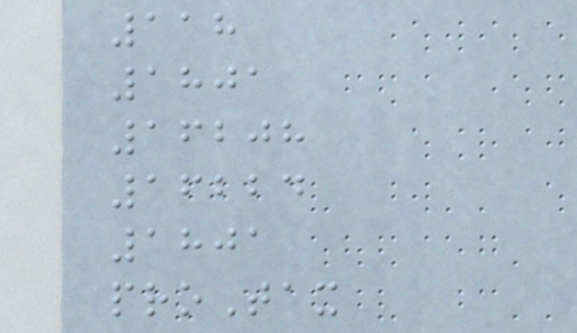118
1801
16208
16224
1801
proTax
